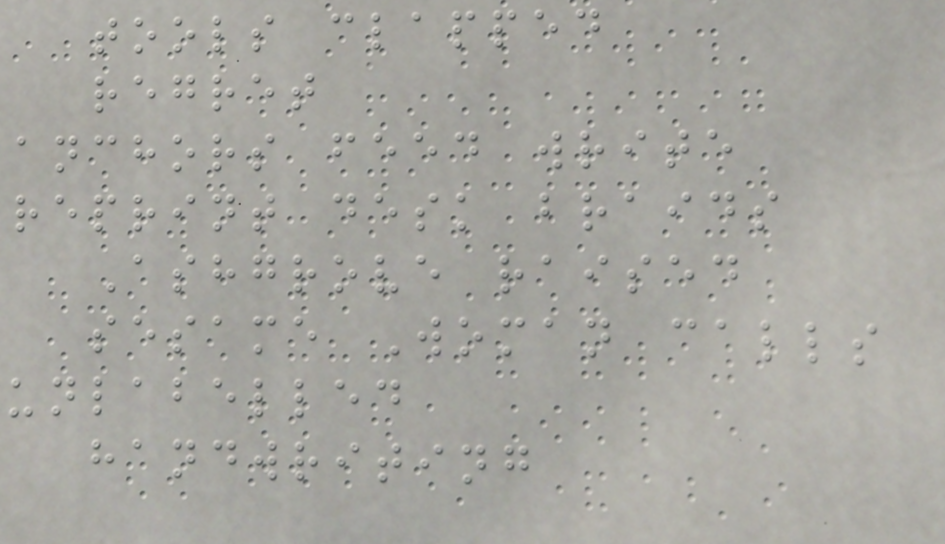tools clapped
regret
anchors feed write
reprint desk braids
Ashgrove raised
sesame Woman calls
unlabelled
handwriting
